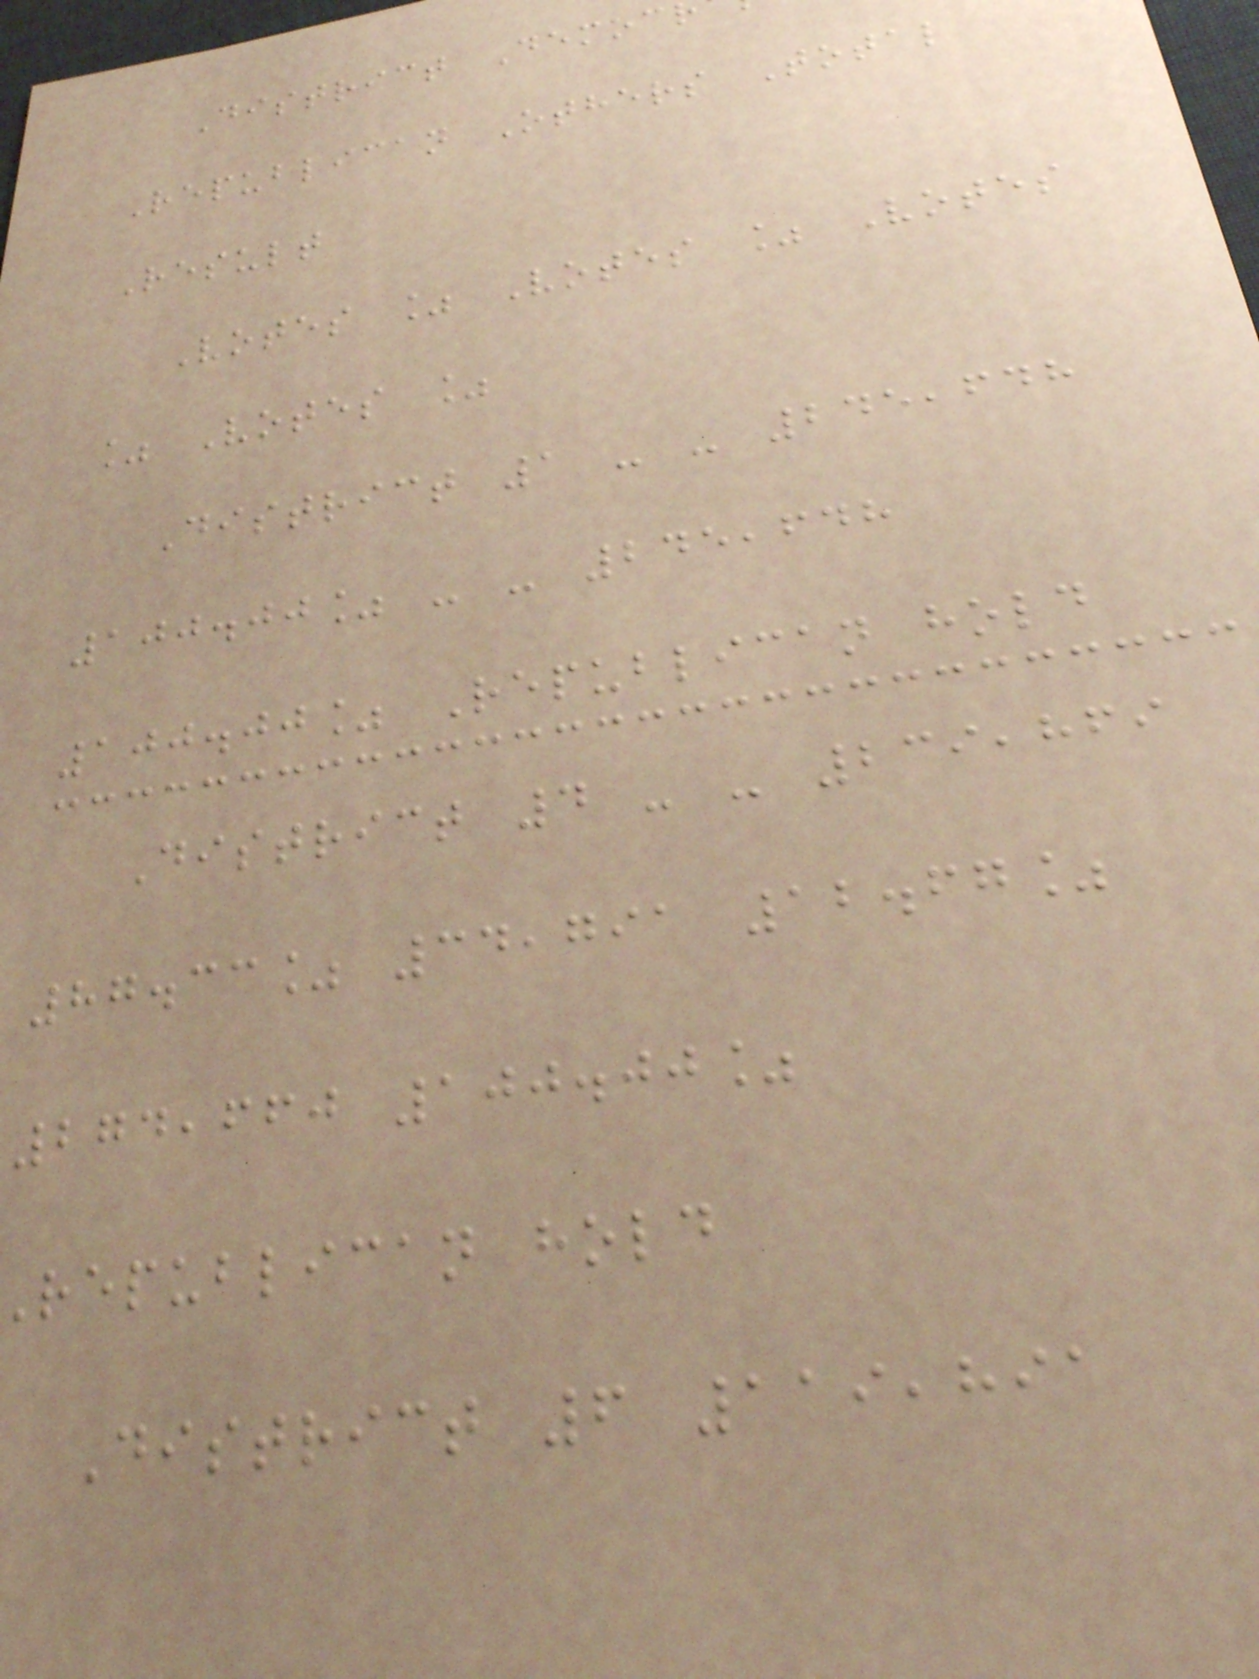District Democ
Republican Others Total
Result
Votes % Votes % Votes
% Votes %
District 1 - - 245,648
100.00% - - 245,648
100.00% Republican hold
District 4 - - 239,869
87.33% 34,791 12.67%
274,660 100.00%
republican hold
District 6 119,891
